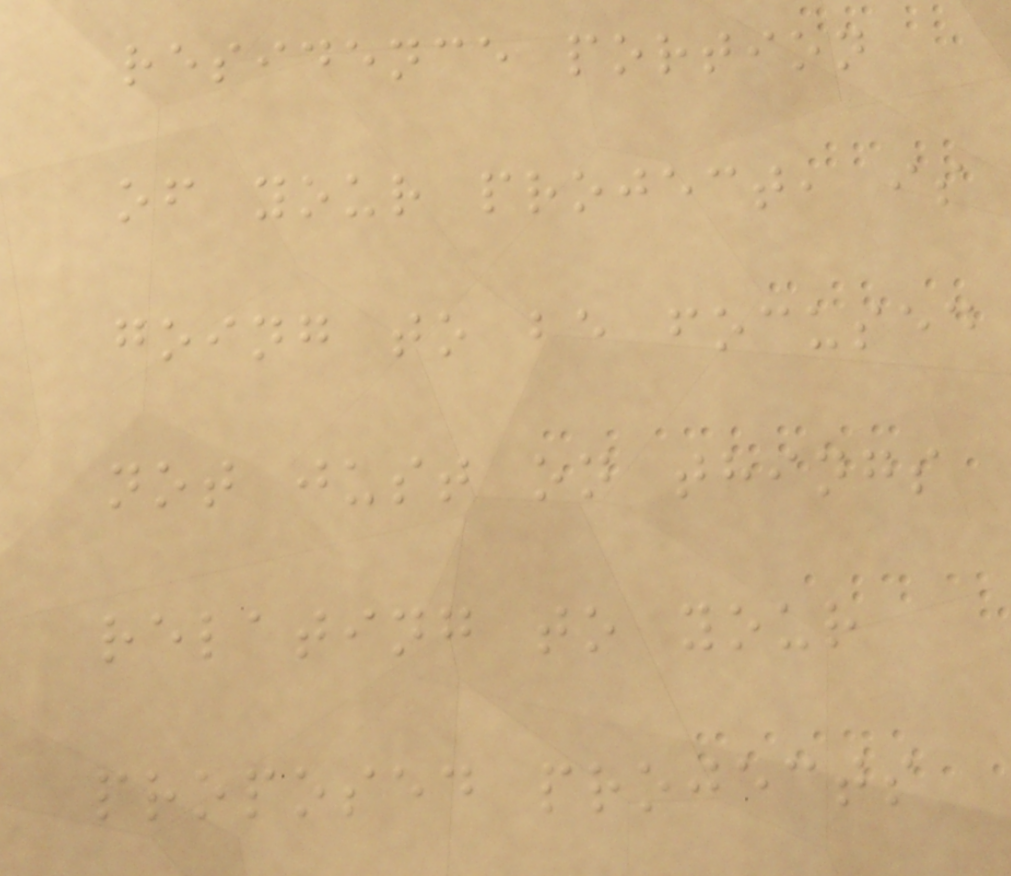residence portion
of your project, is
going to be focused
not just on things
relating to your
proposed projects
